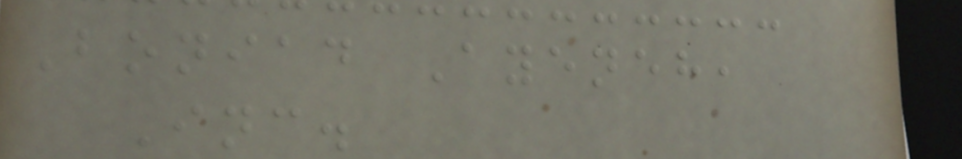Boniad Ayeneh,
Inc.
